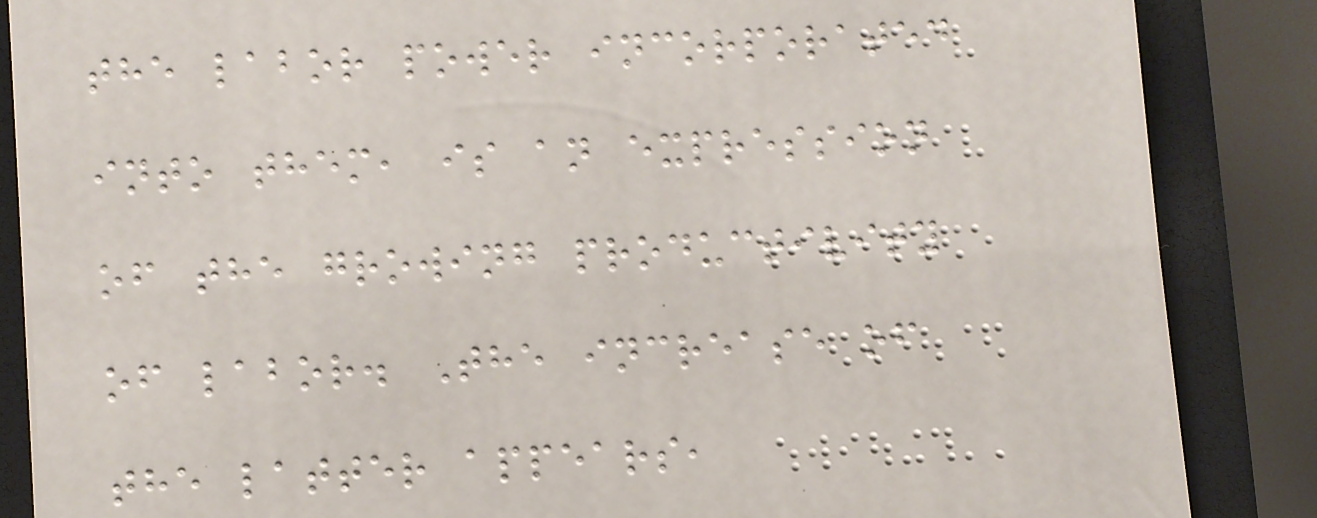the labor power incorporated
into them, is an expression
of the growing productivity
of labor. The increase of
the latter appears,
